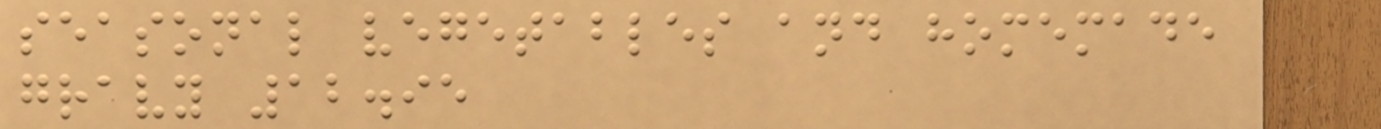seasonal vegetables and homemade
gravy 12.95
